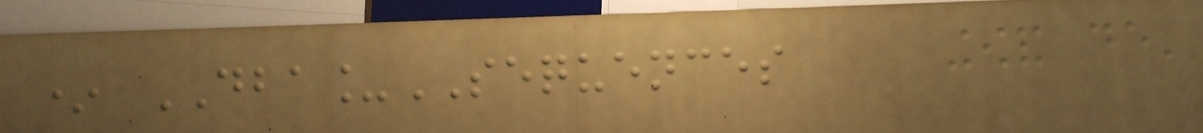* DBA_SEQUENCES
